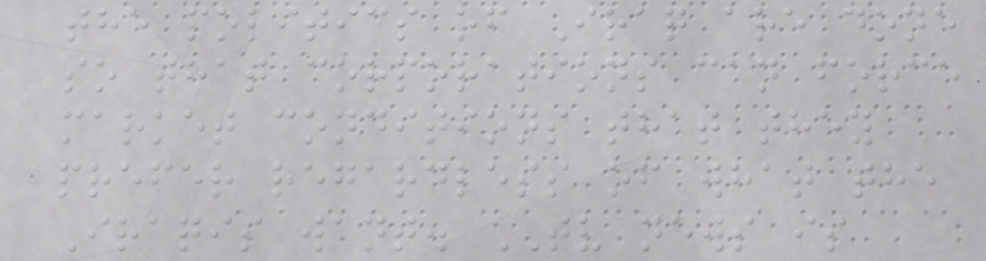the politics of Iraq are done
so that corporations can force
market conditions that they
prefer regardless of what the
Iraqis want. TV news is
